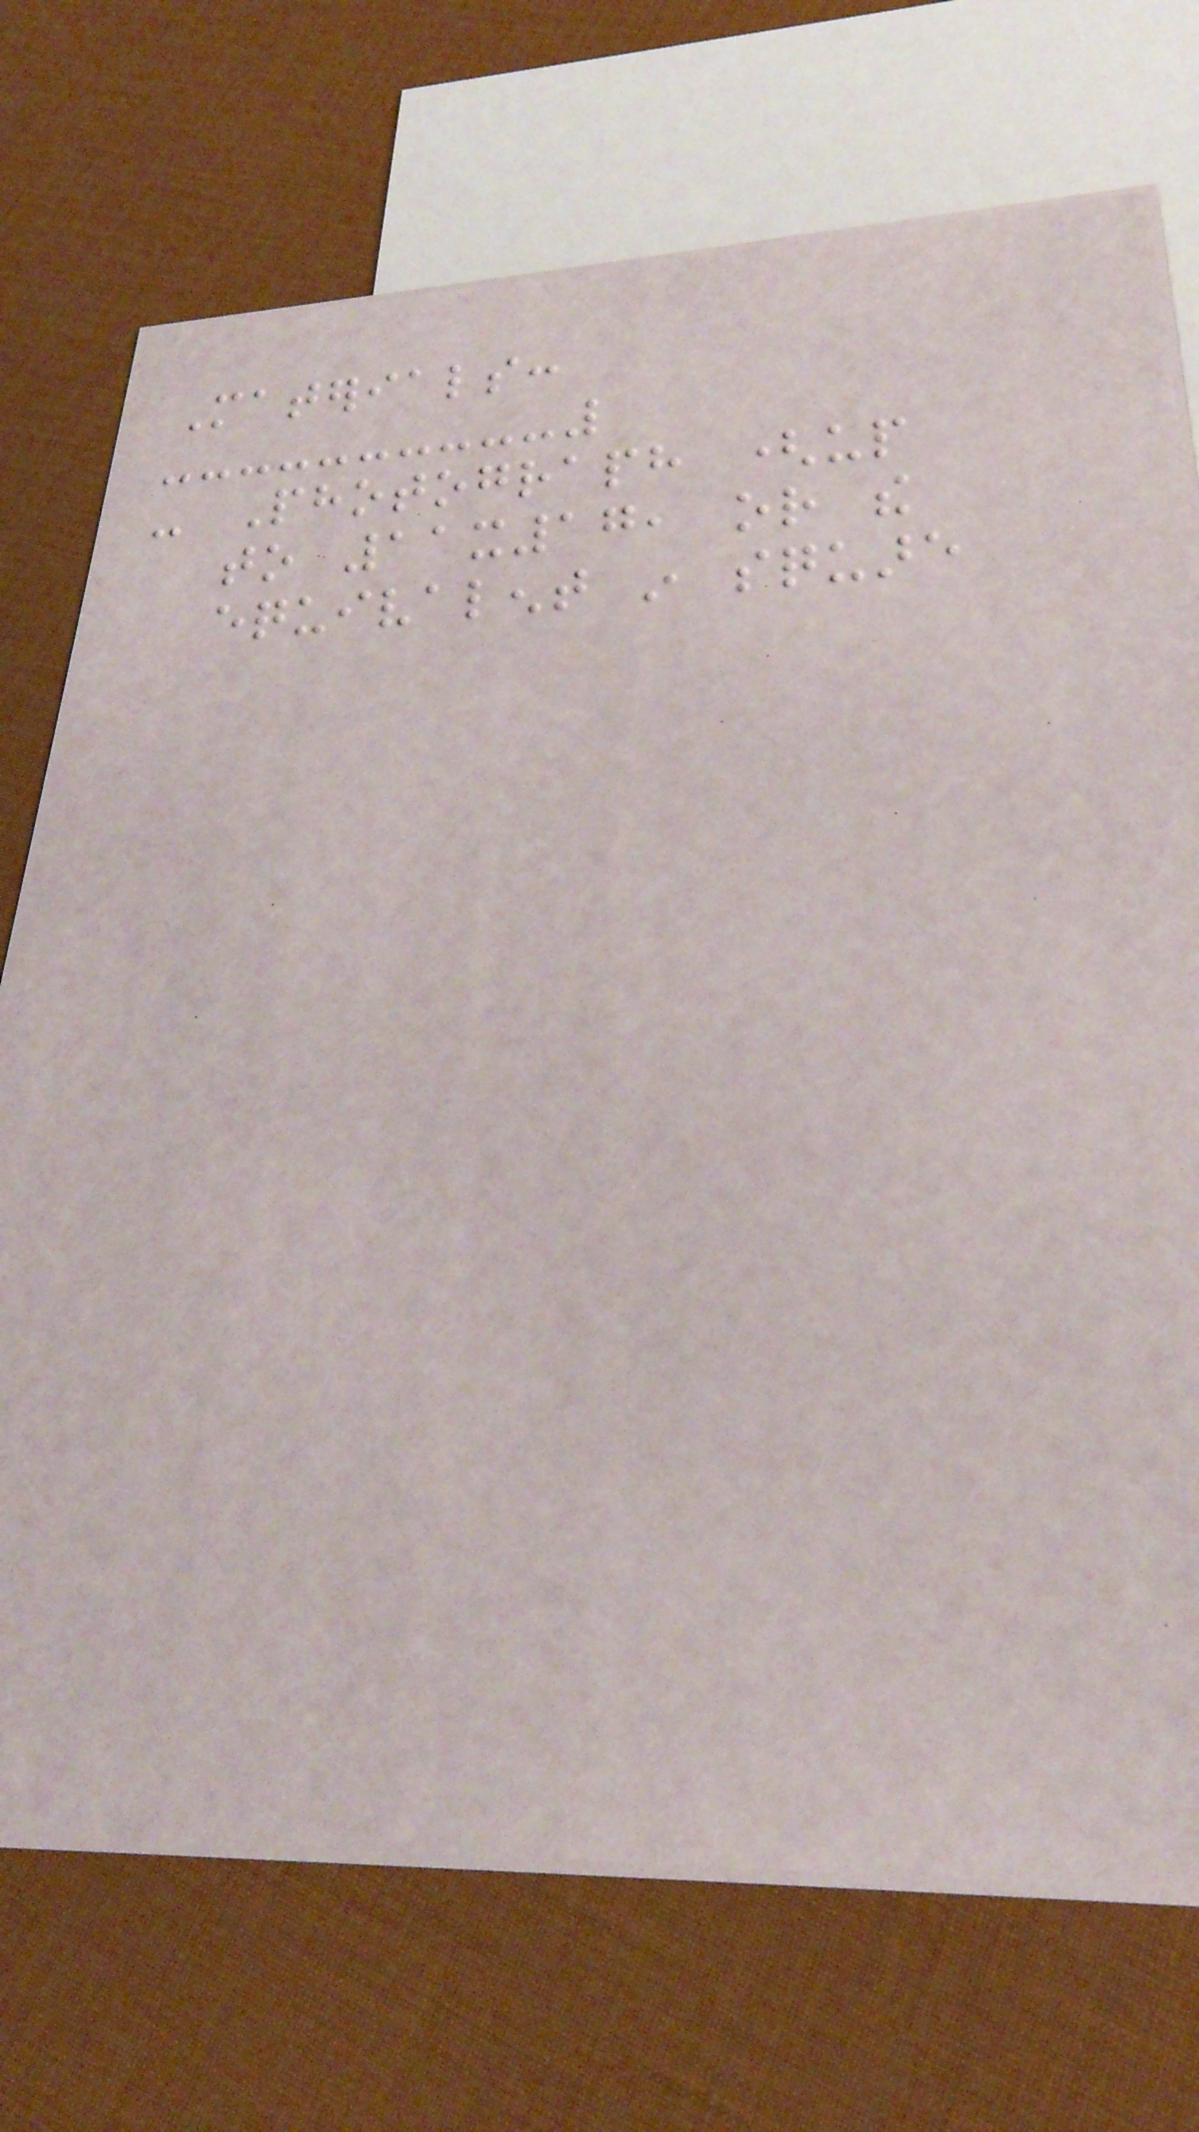Materials:
- Photograph (up
to 11x17, or the
equivalent in square
